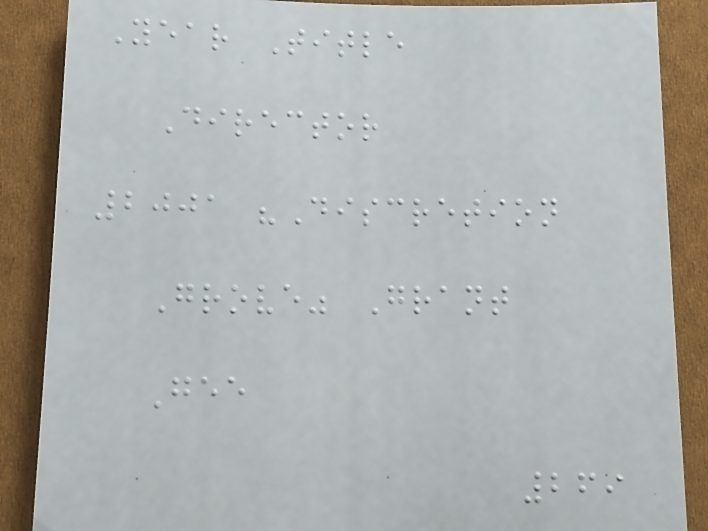Year Title
Director
2001 "Discretion
Grove" Grant
Gee
269
